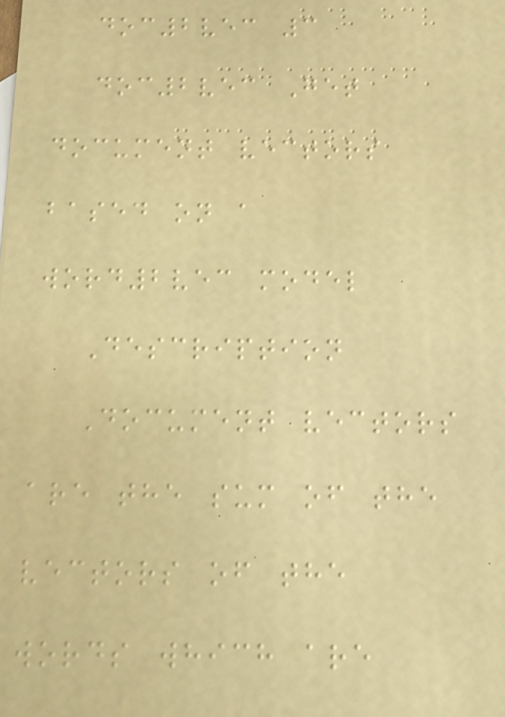doc2vec 3
doc2vec Get
document vectors
based on a
word2vec model
Description
Document vectors
are the sum of the
vectors of the
words which are
